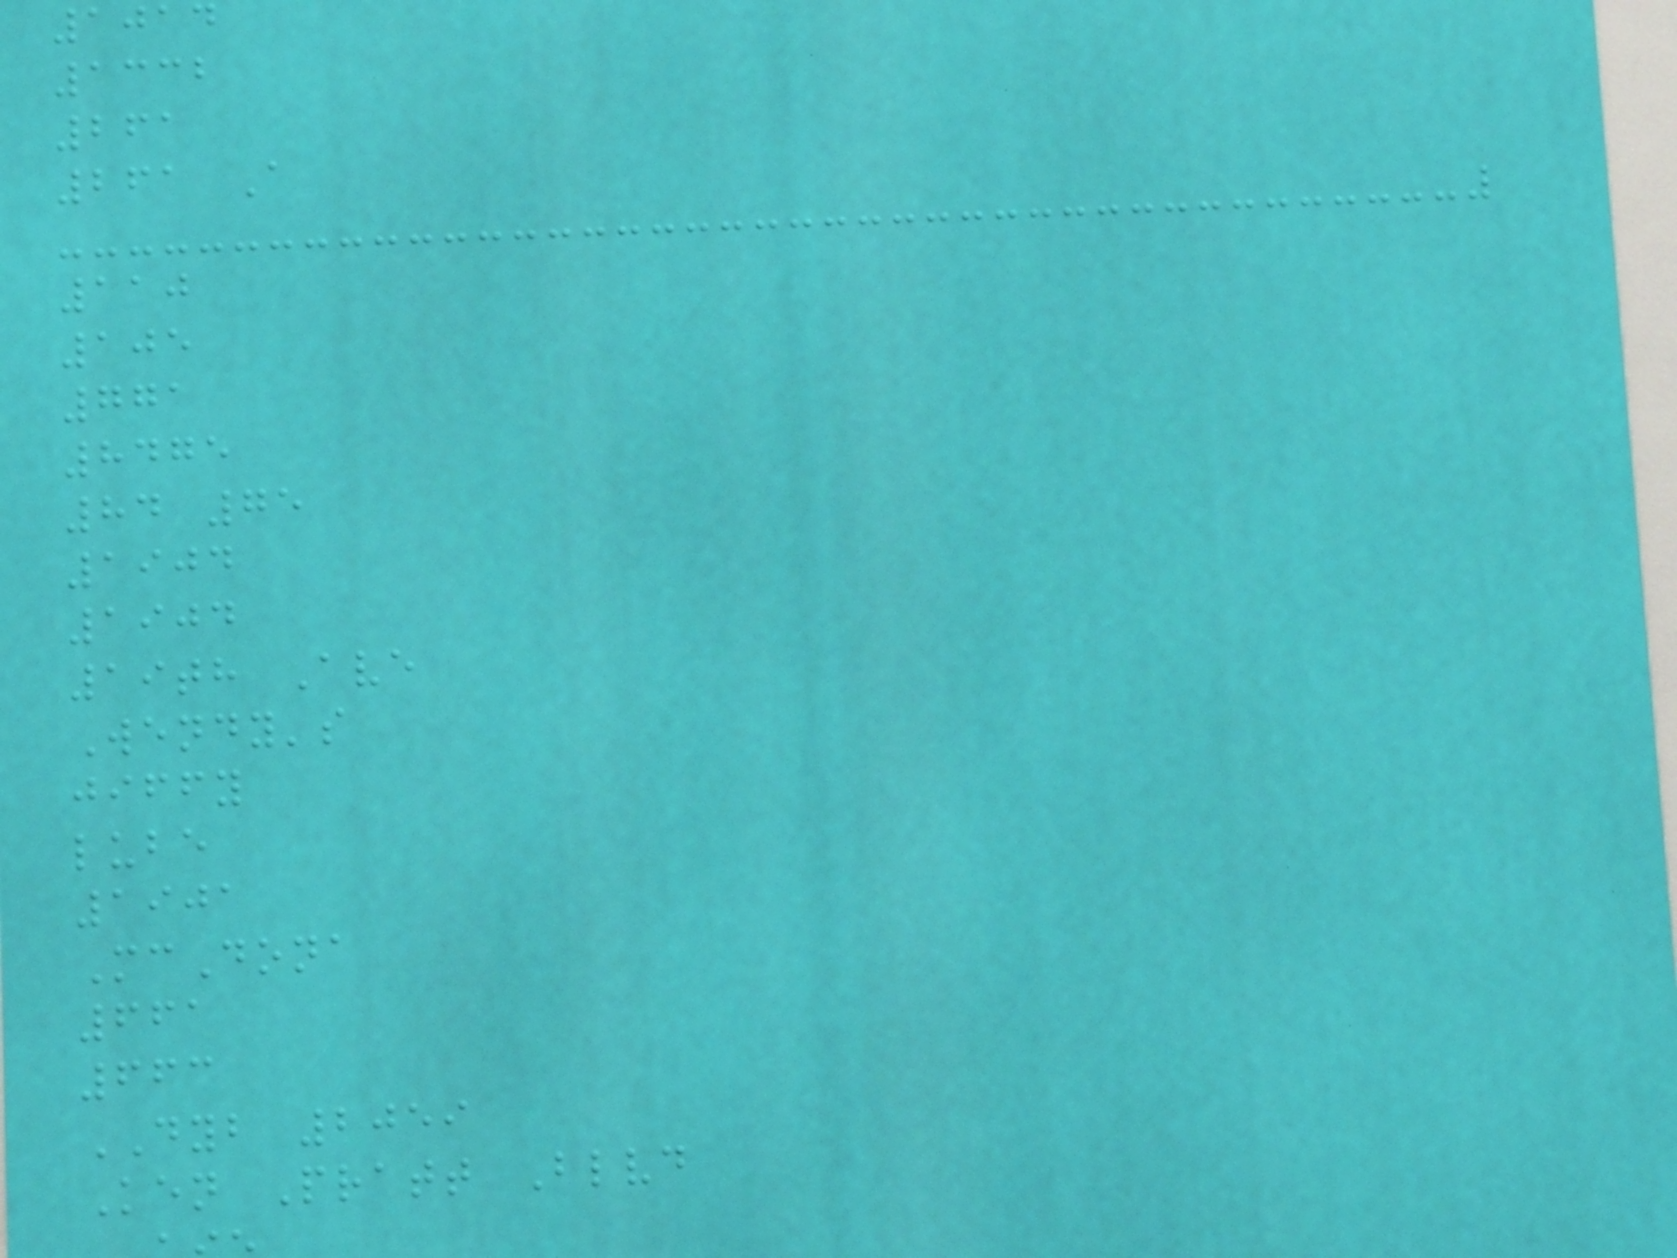1014
1332
261
261 A
110
105
771
8475
84 75
1904
1904
19th Ave
Wendy's
jiffy
lube
1901
McDona
661
663
DYB 2059
Ken Pratt Blvd
